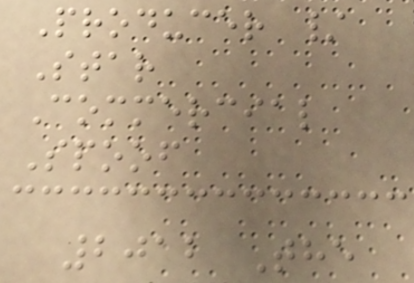Producer /
Star
Commercial
Spoof
2012 The
